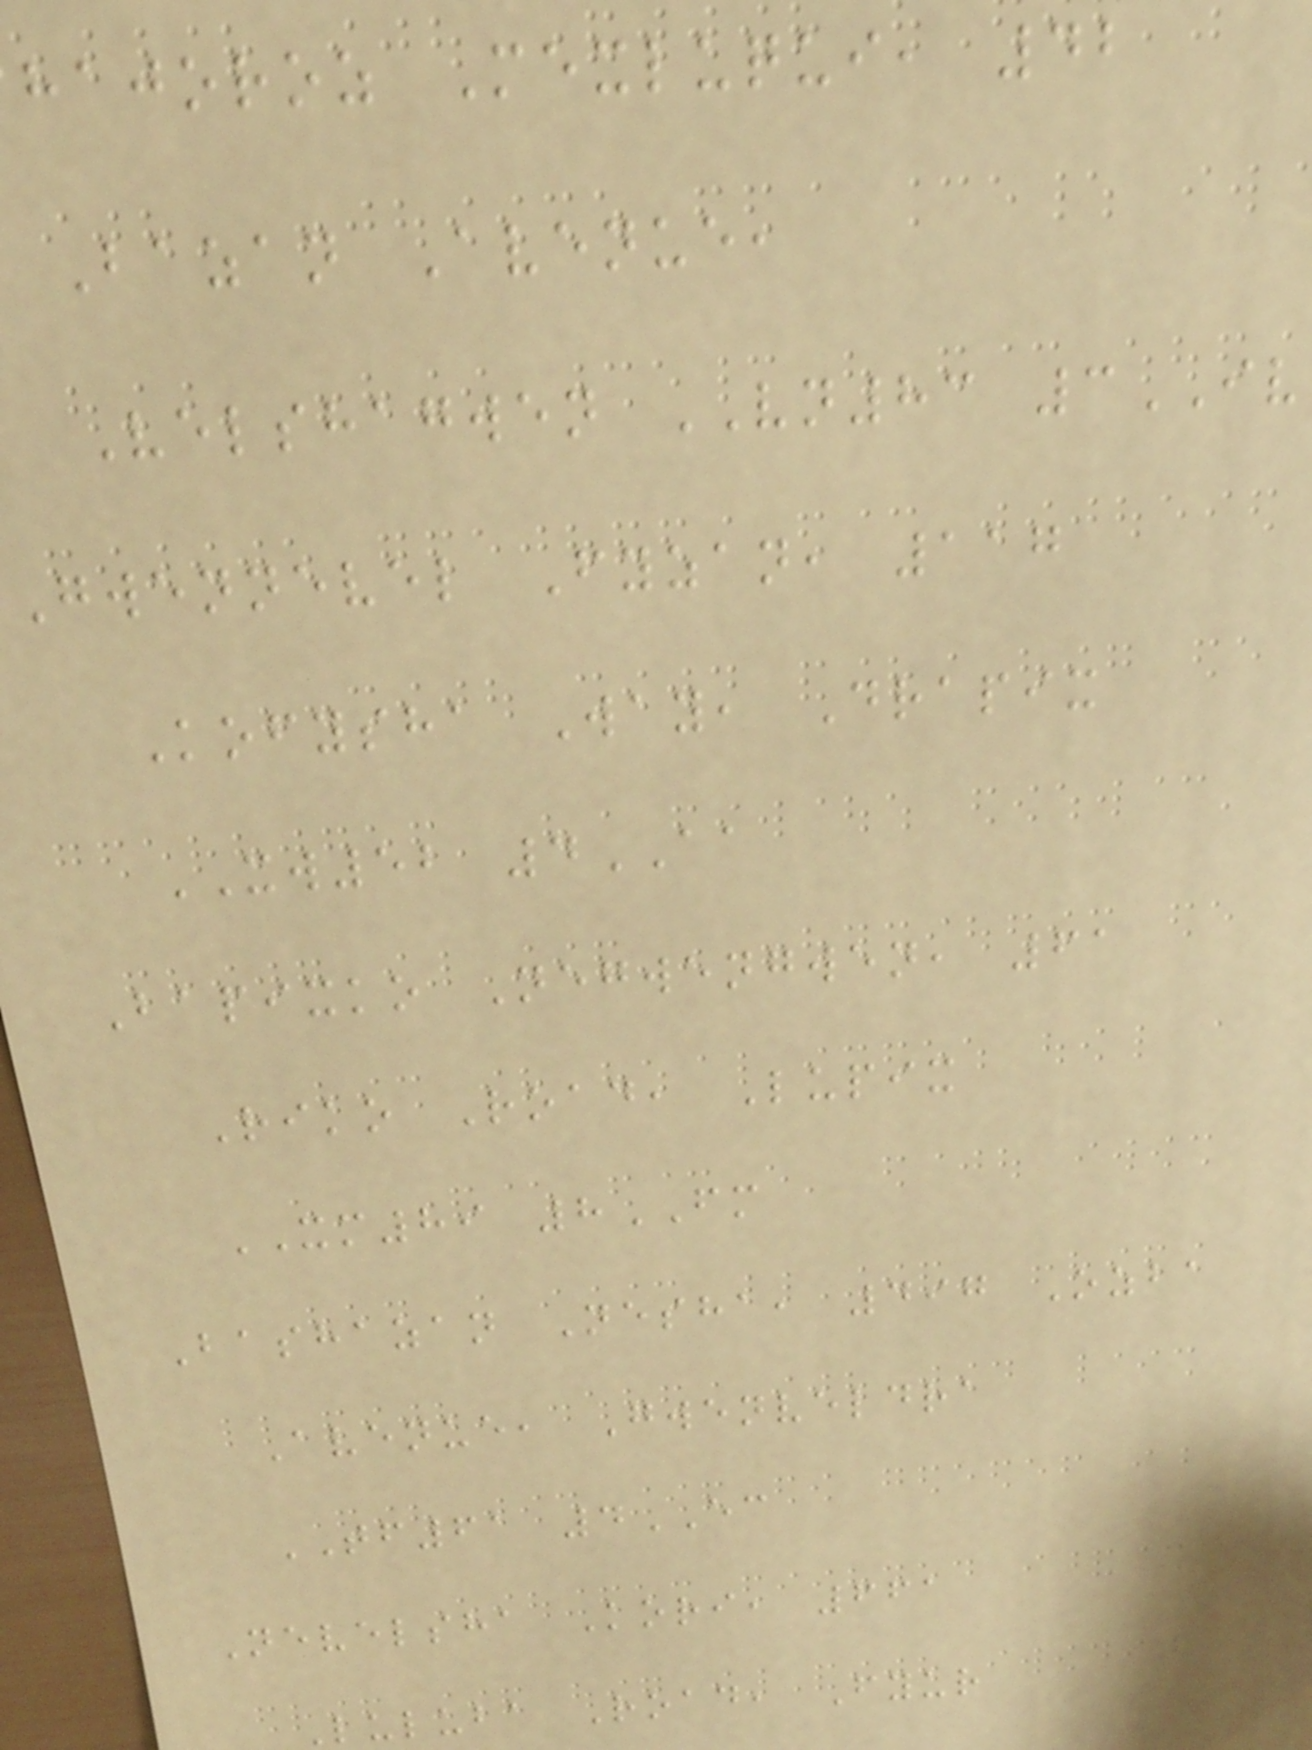hajoroz Mexluqui, 42
Bazan Avenue,
Velshagwen VN83 3IV
Gwennevel Fyzan, 117
Kofysha Way, Drapix
XW52 4AA
Bapixko Negwengwen, 61
Riko Road, Lupix
XM89 8FM
Bashazan Nesha, 497 Ozba
Avenue, Gwenveldra
TF61 4EC
Nevelsha Kori, 661
Luluba Road, Fyur
